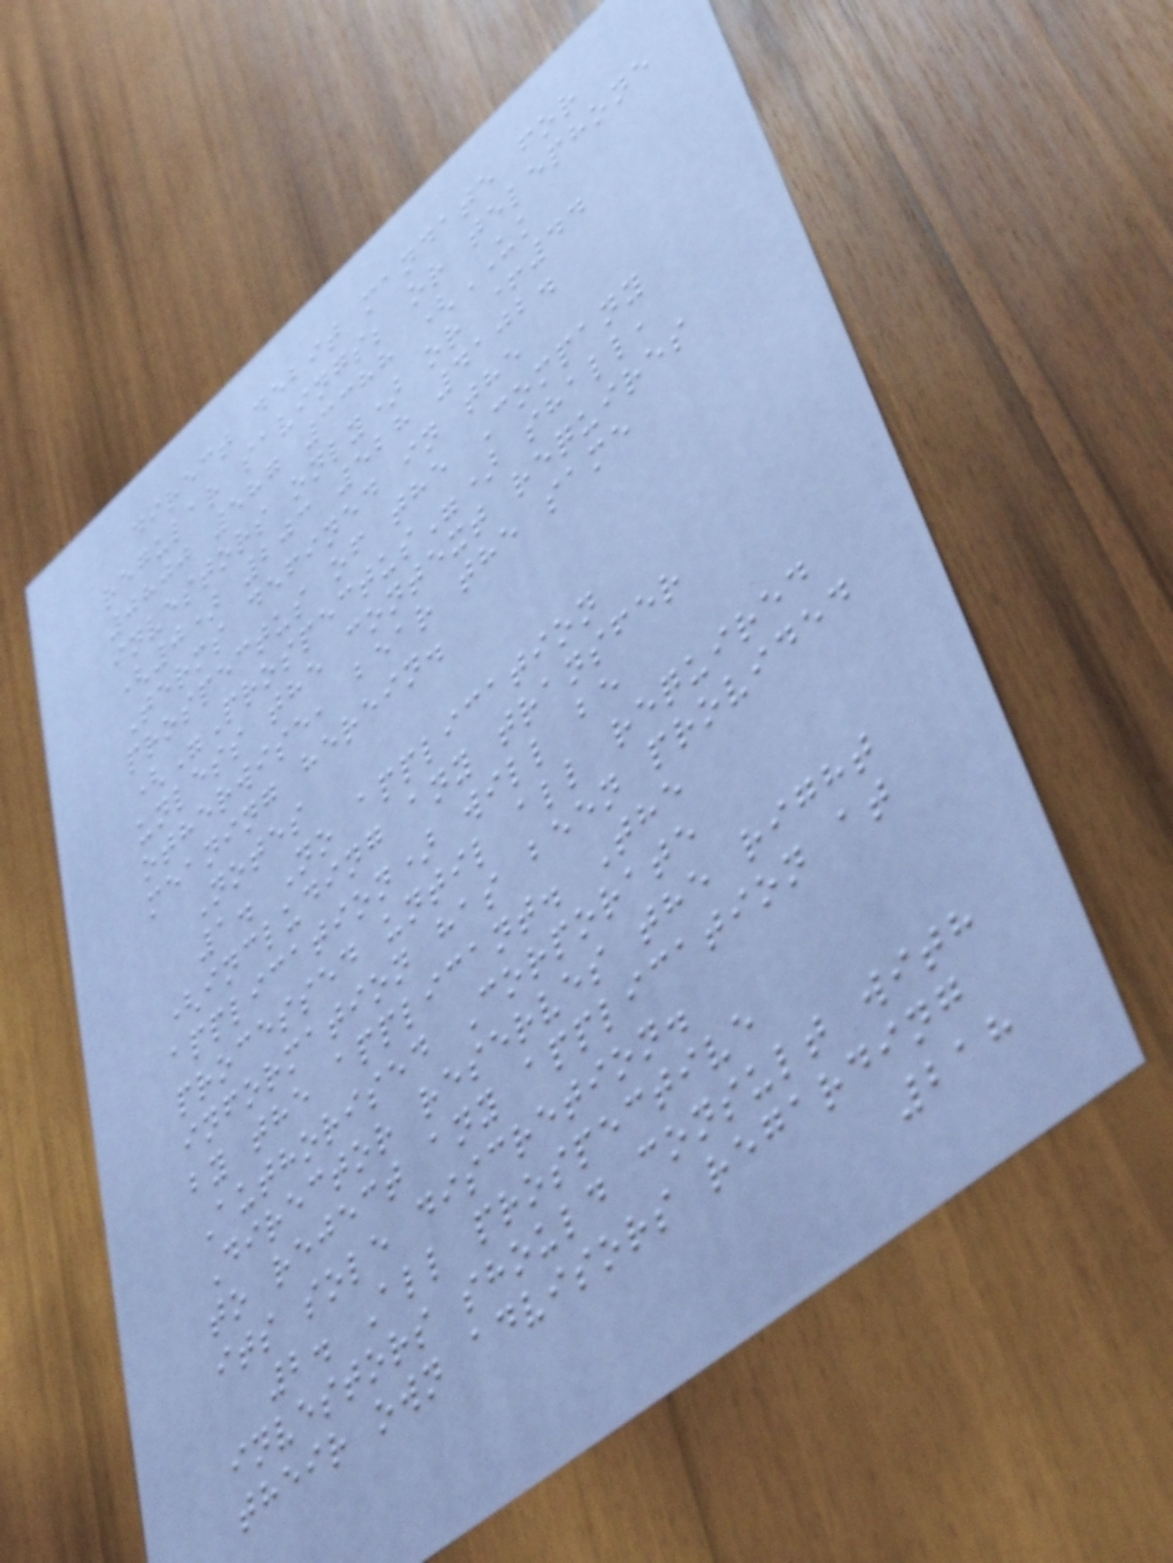direct debit mandate for
regular savings; or telephone
0800 587 3388 (UK
investors only) or +44
(0) 203 528 4102.
Terms defined in the
prospectus of the Company
("Prospectus") shall,
unless the context requires
otherwise, bear the same
meaning herein.
Notes
1. No application
(including any transfer
application) will be
processed until all required
information has been provided
by the applicant. The
Authorised Corporate
Director reserves the right
to reject any application at
its sole discretion.
2. All prospective
investors should consult with
their own advisors regarding
218
